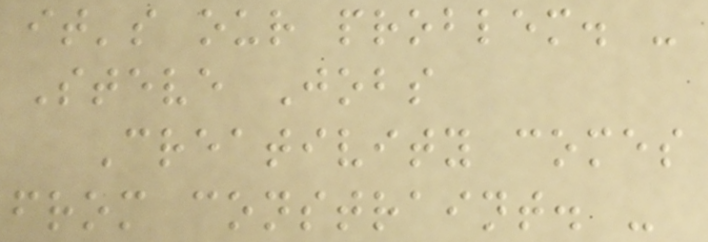it's our problem. -
Steve Jobs
Creativity comes
from constraint. -
